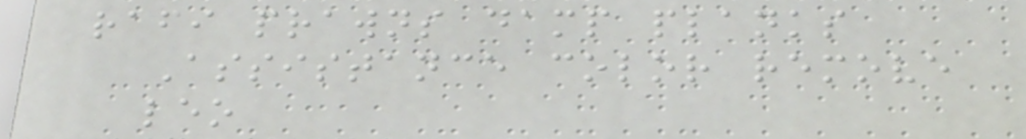rafi prawns damp planks
Assistance color remove
leo
